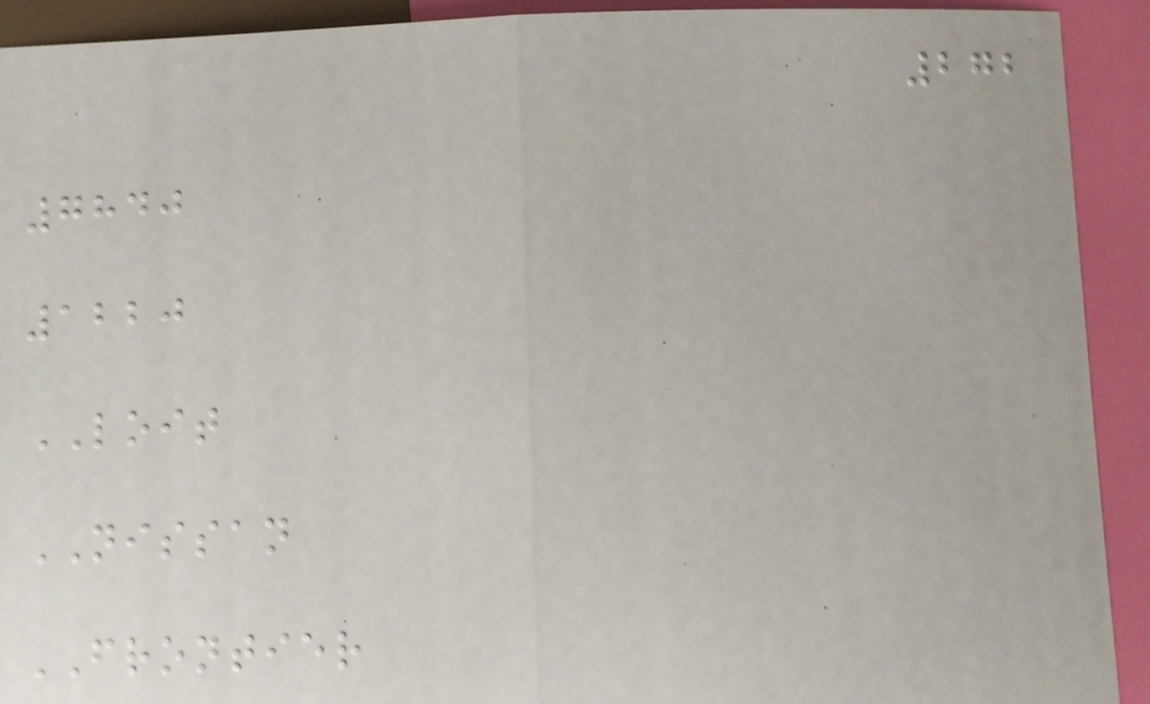272
7840
1220
LOIT
NISSAN
FRONTIER
